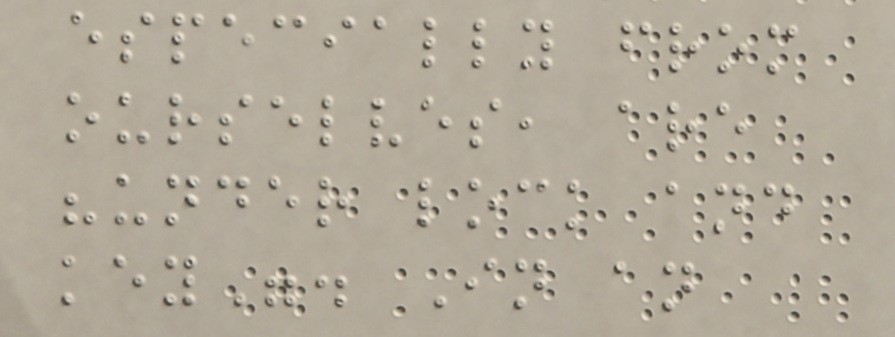especially from
ourselves, are
"under lock and
key". In an
